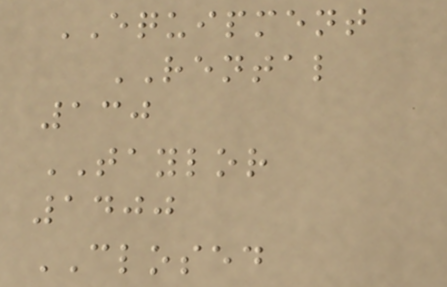EQUIPMENT
RENTAL
130
TAYLOR
1400
CLOSED
